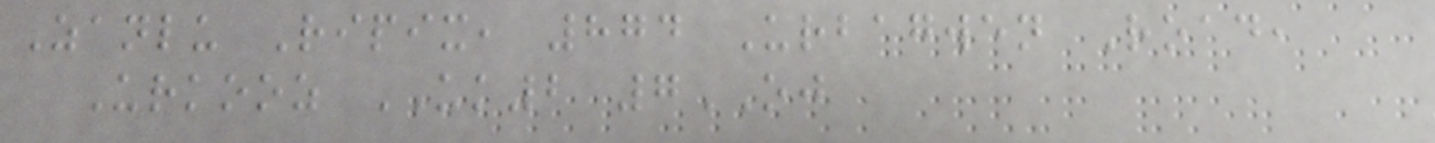Zanlu Ripix, 874 Urbagwen Road,
Urkooz UK2 7OJ
